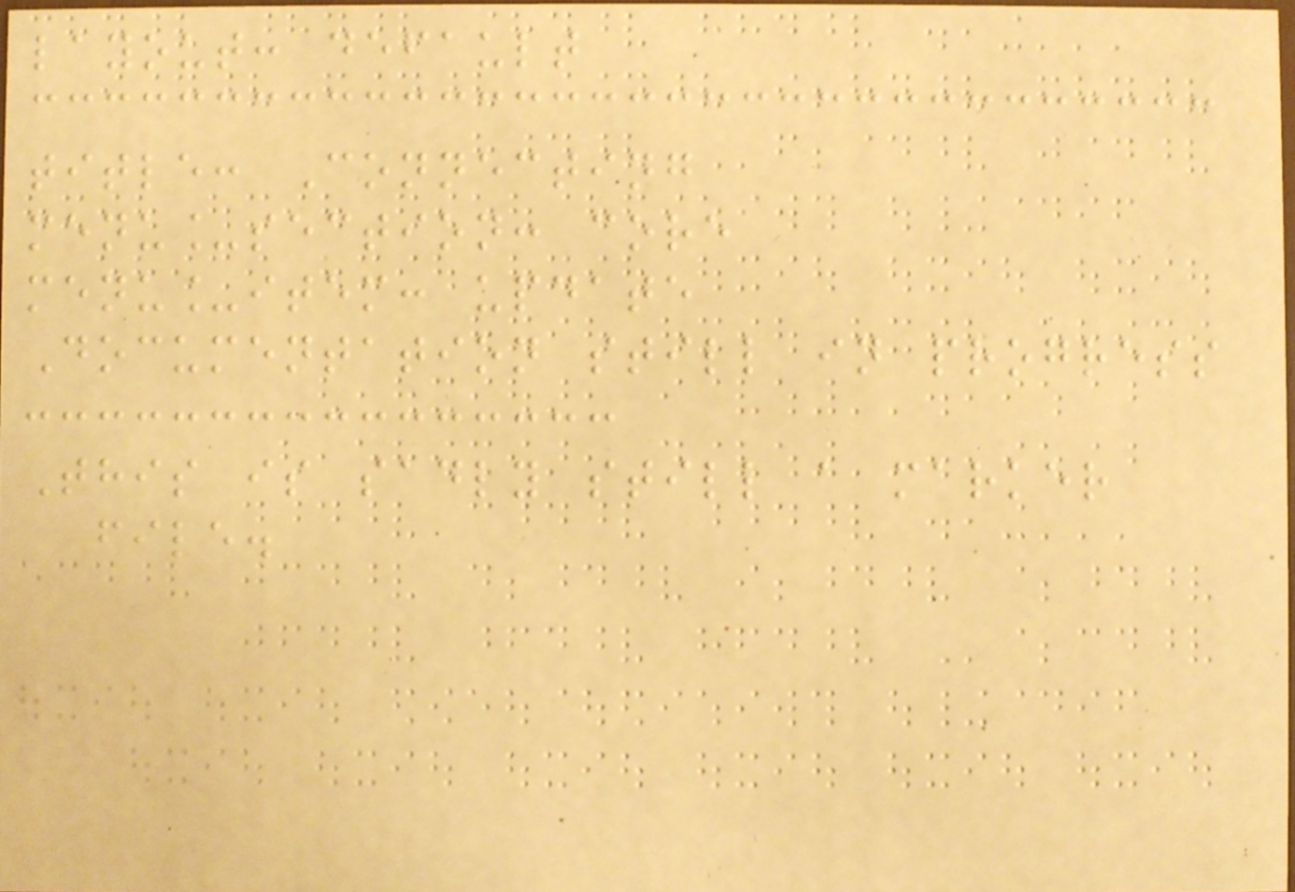layout: default
title: Connecting
menu_section: core
menu_item: update
Documentation still in progress
This is sadly still a marker
file.
